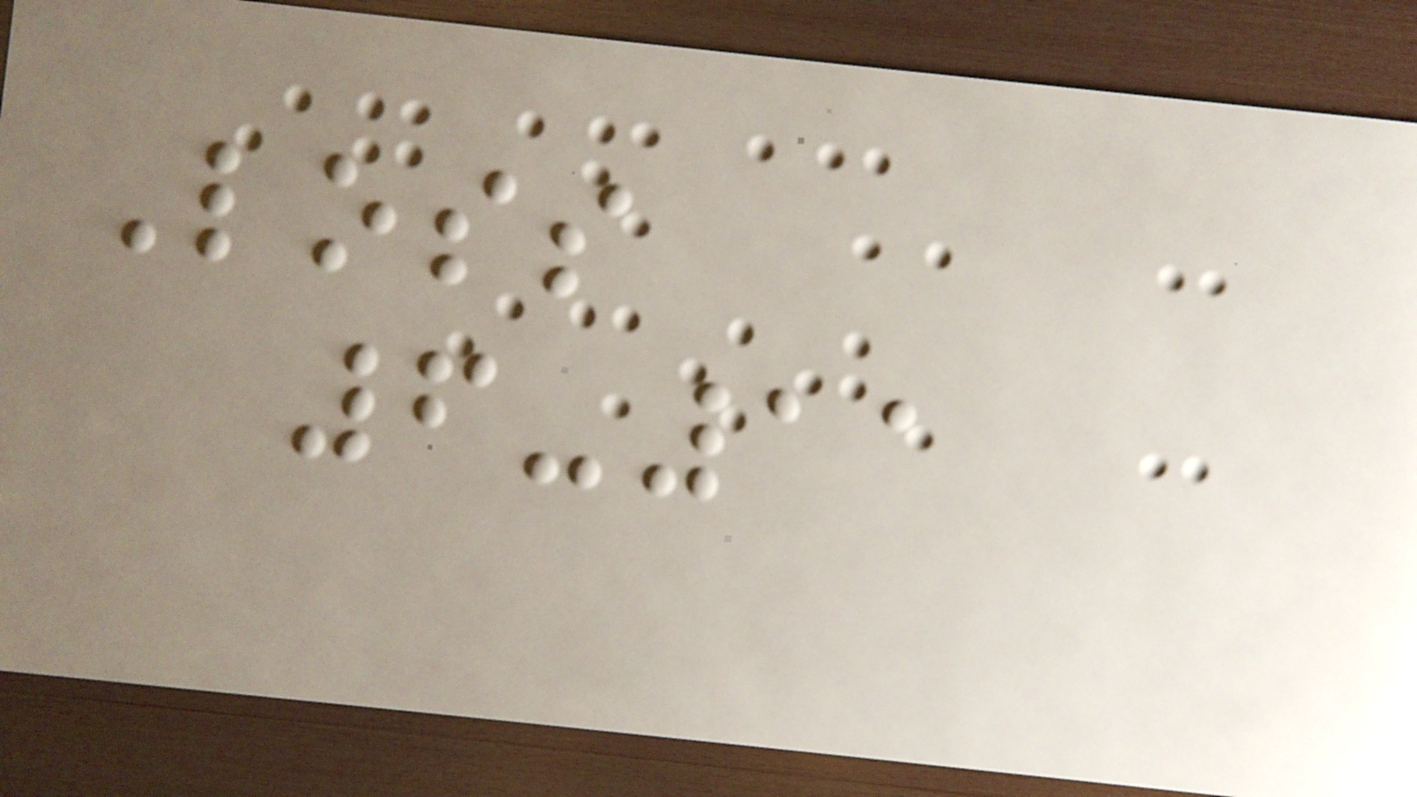Loss
6-11
